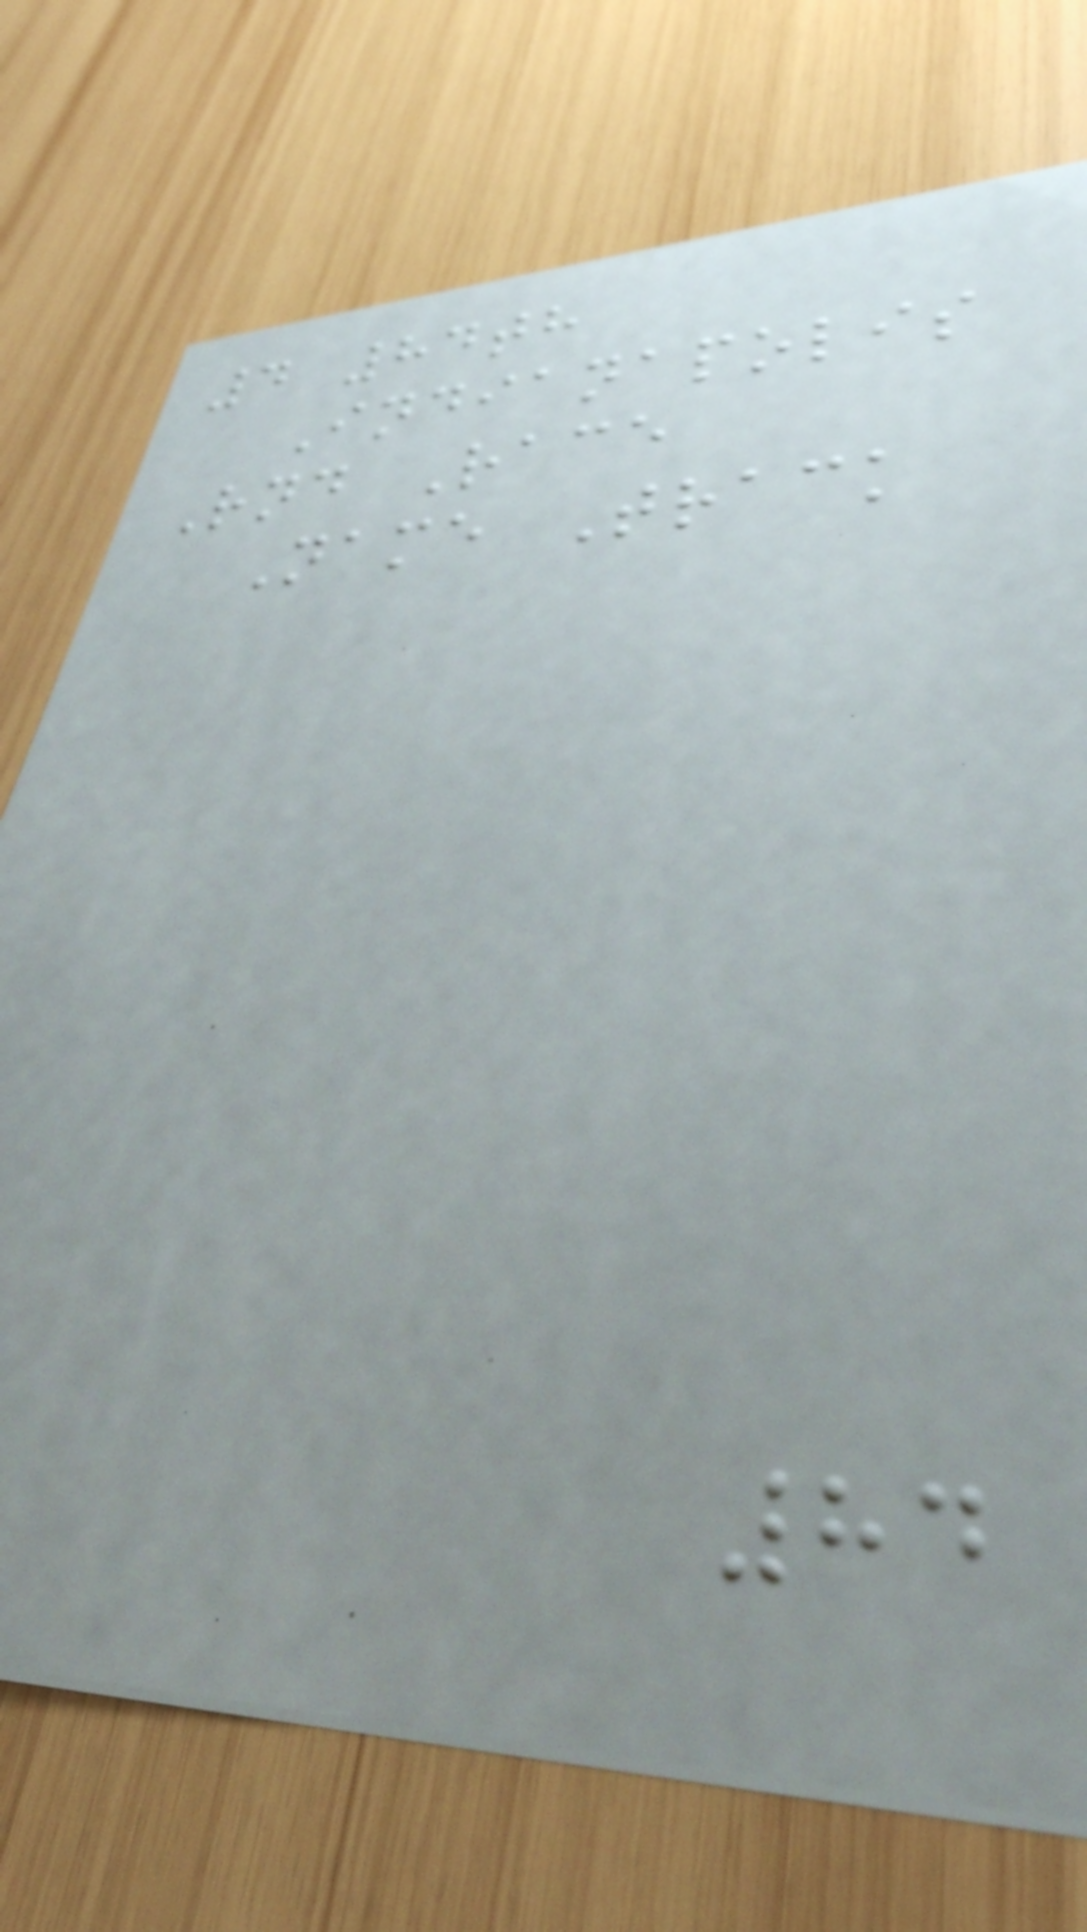4 84th
Indianapolis
Rnd Race
Name Track
84
